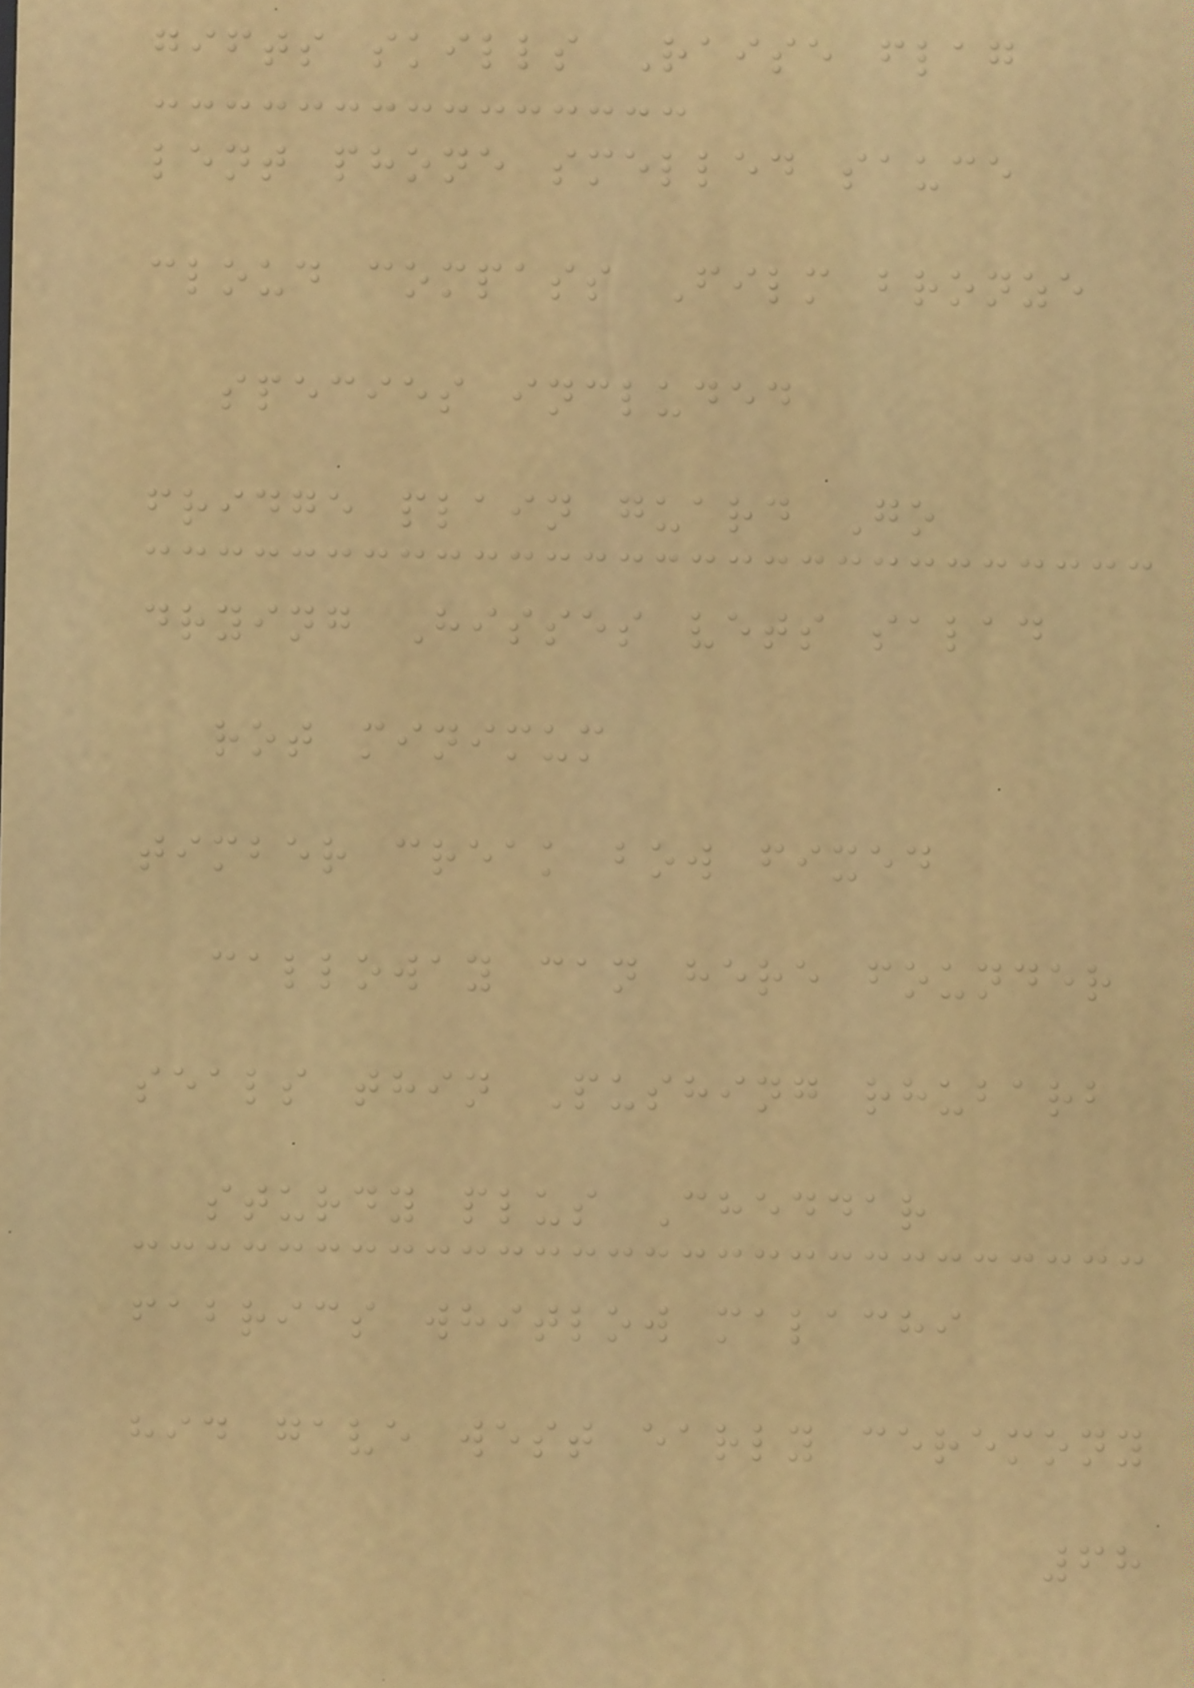gifts skills Raise flag
lent phone smelled sauce
cloud compass Film bronze
species included
fridge plain guard Go
drying Hisses vets salad
rot minimum
timber creak bow fixed
calloway can here founder
seals thin Pushing rhubarb
sturdy plus Cheddar
fabrics whitlow malachi
hid gave west early ceremony
68
